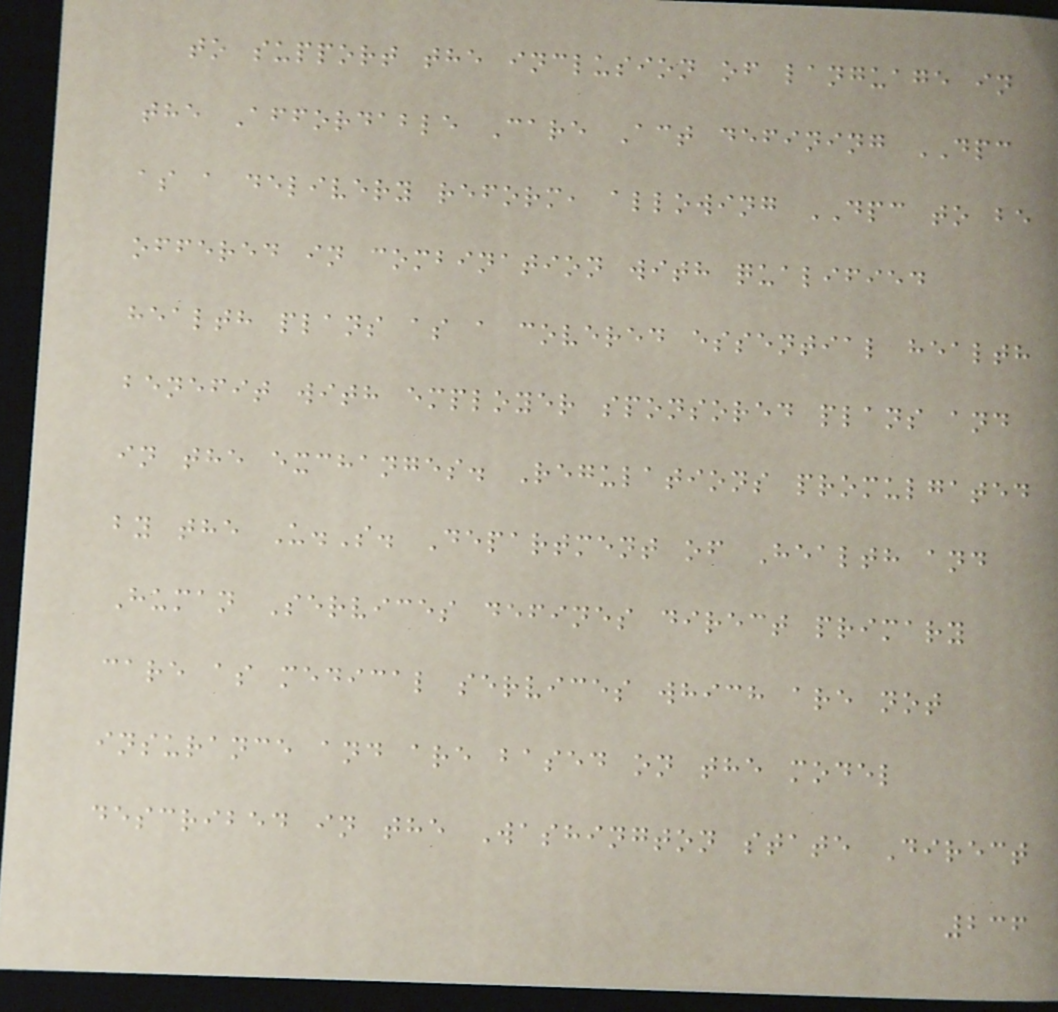to support the inclusion of language in
the Affordable Care Act defining DPC
as a delivery reform, allowing DPC to be
offered in combination with qualified
health plans as a covered essential health
benefit with employer sponsored plans and
in the exchanges. Regulations promulgated
by the U.S. Department of Health and
Human Services defines direct primary
care as medical services which are not
insurance and are based on the model
described in the Washington state Direct
236
